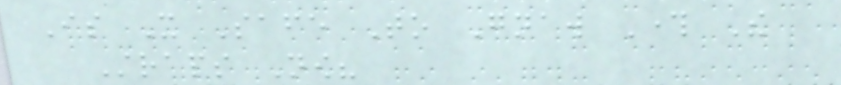Is It Safe To Gnaw Through The
Straps Now?
